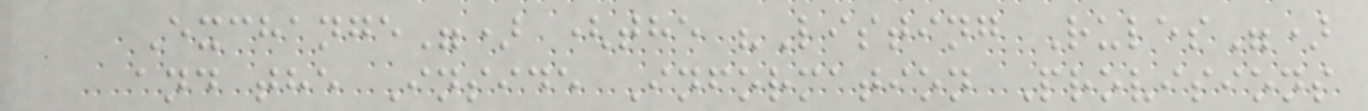Exchange") (the "Listing Rules")
and the Inside Information Provisions
